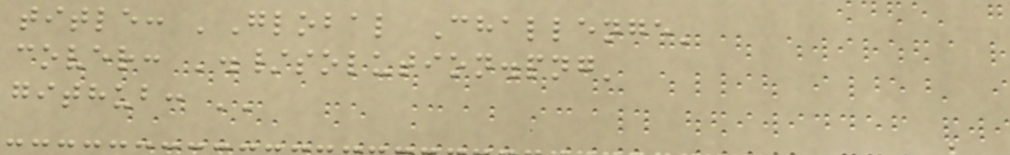title: 'Global Challenge'
cover: './solution.png'
github: ''
